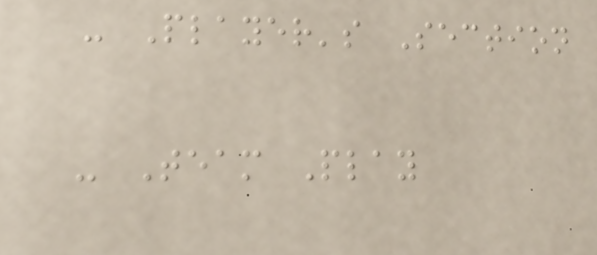- Player's Section
- Team Play
